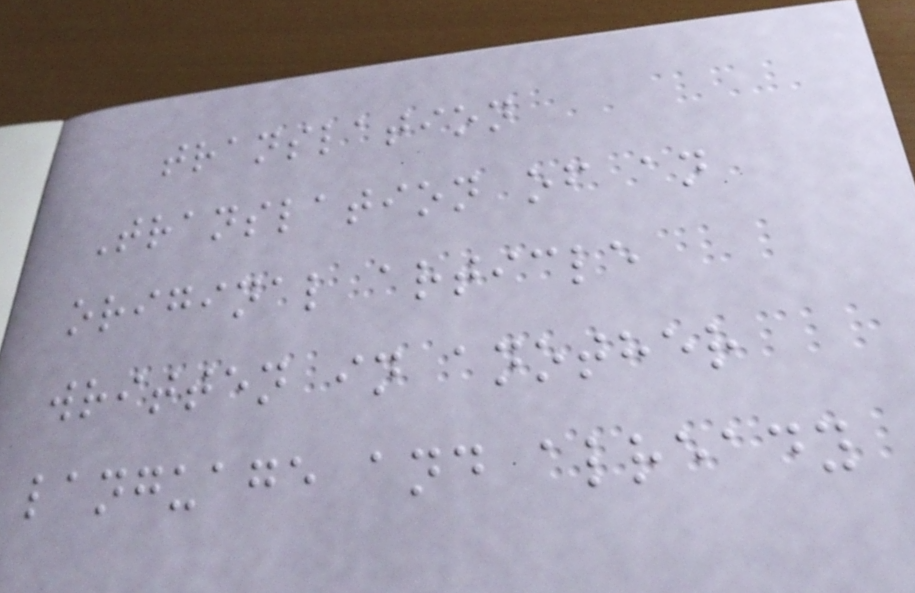translation
Translation of an
original article
written in another
language and already
